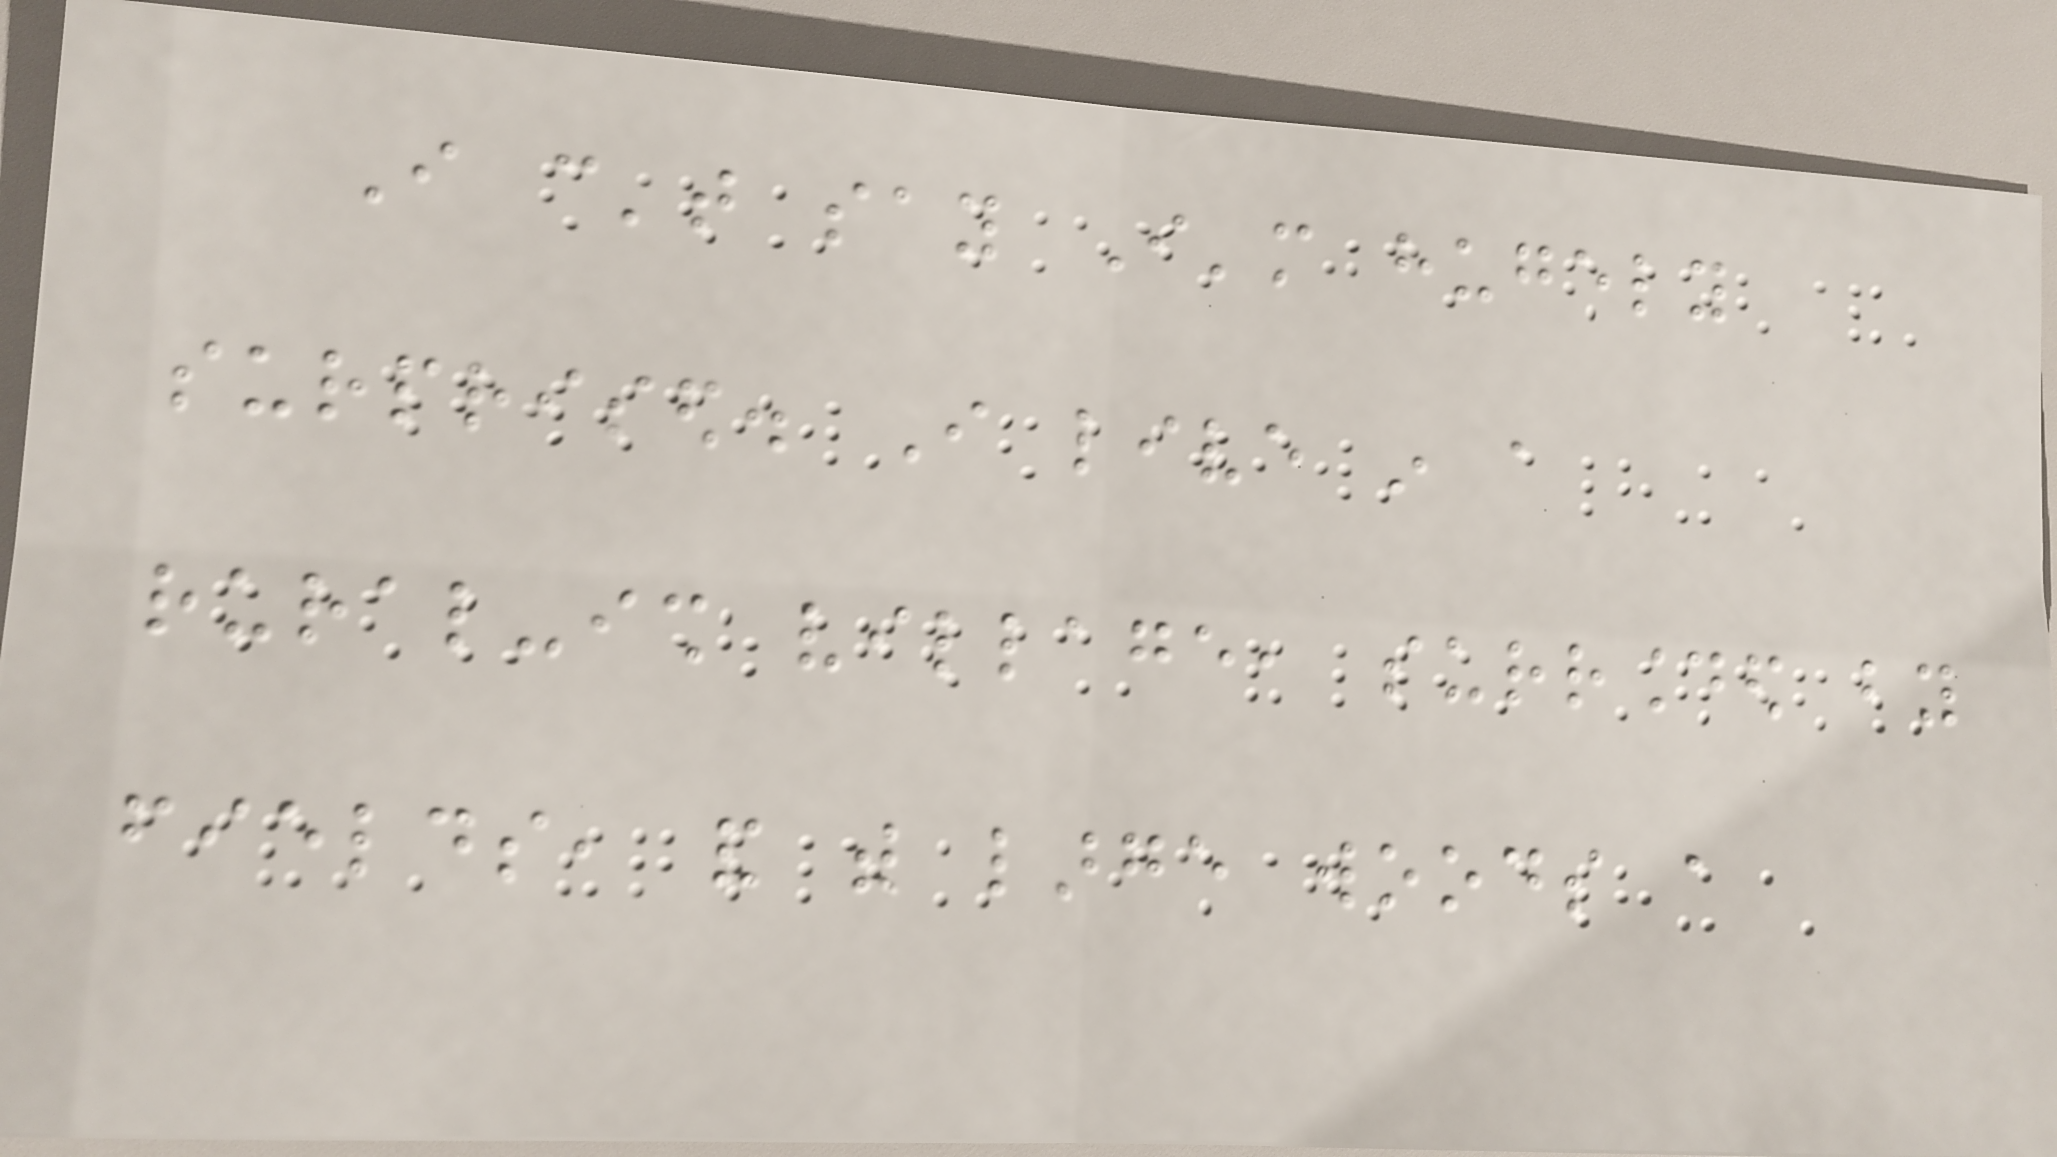I can't say I'm hugely
surprised. I live in a
rural-ish village, surrounded by
fields, and with large woods a
